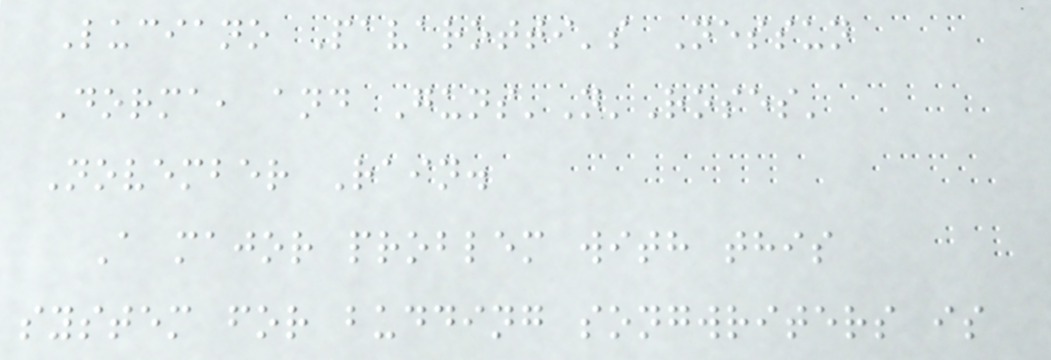Luciano Pavarotti's Nessun
Dorma, and Guns'N'Roses'
November Rain.
A major problem with this
system for budding songwriters is
